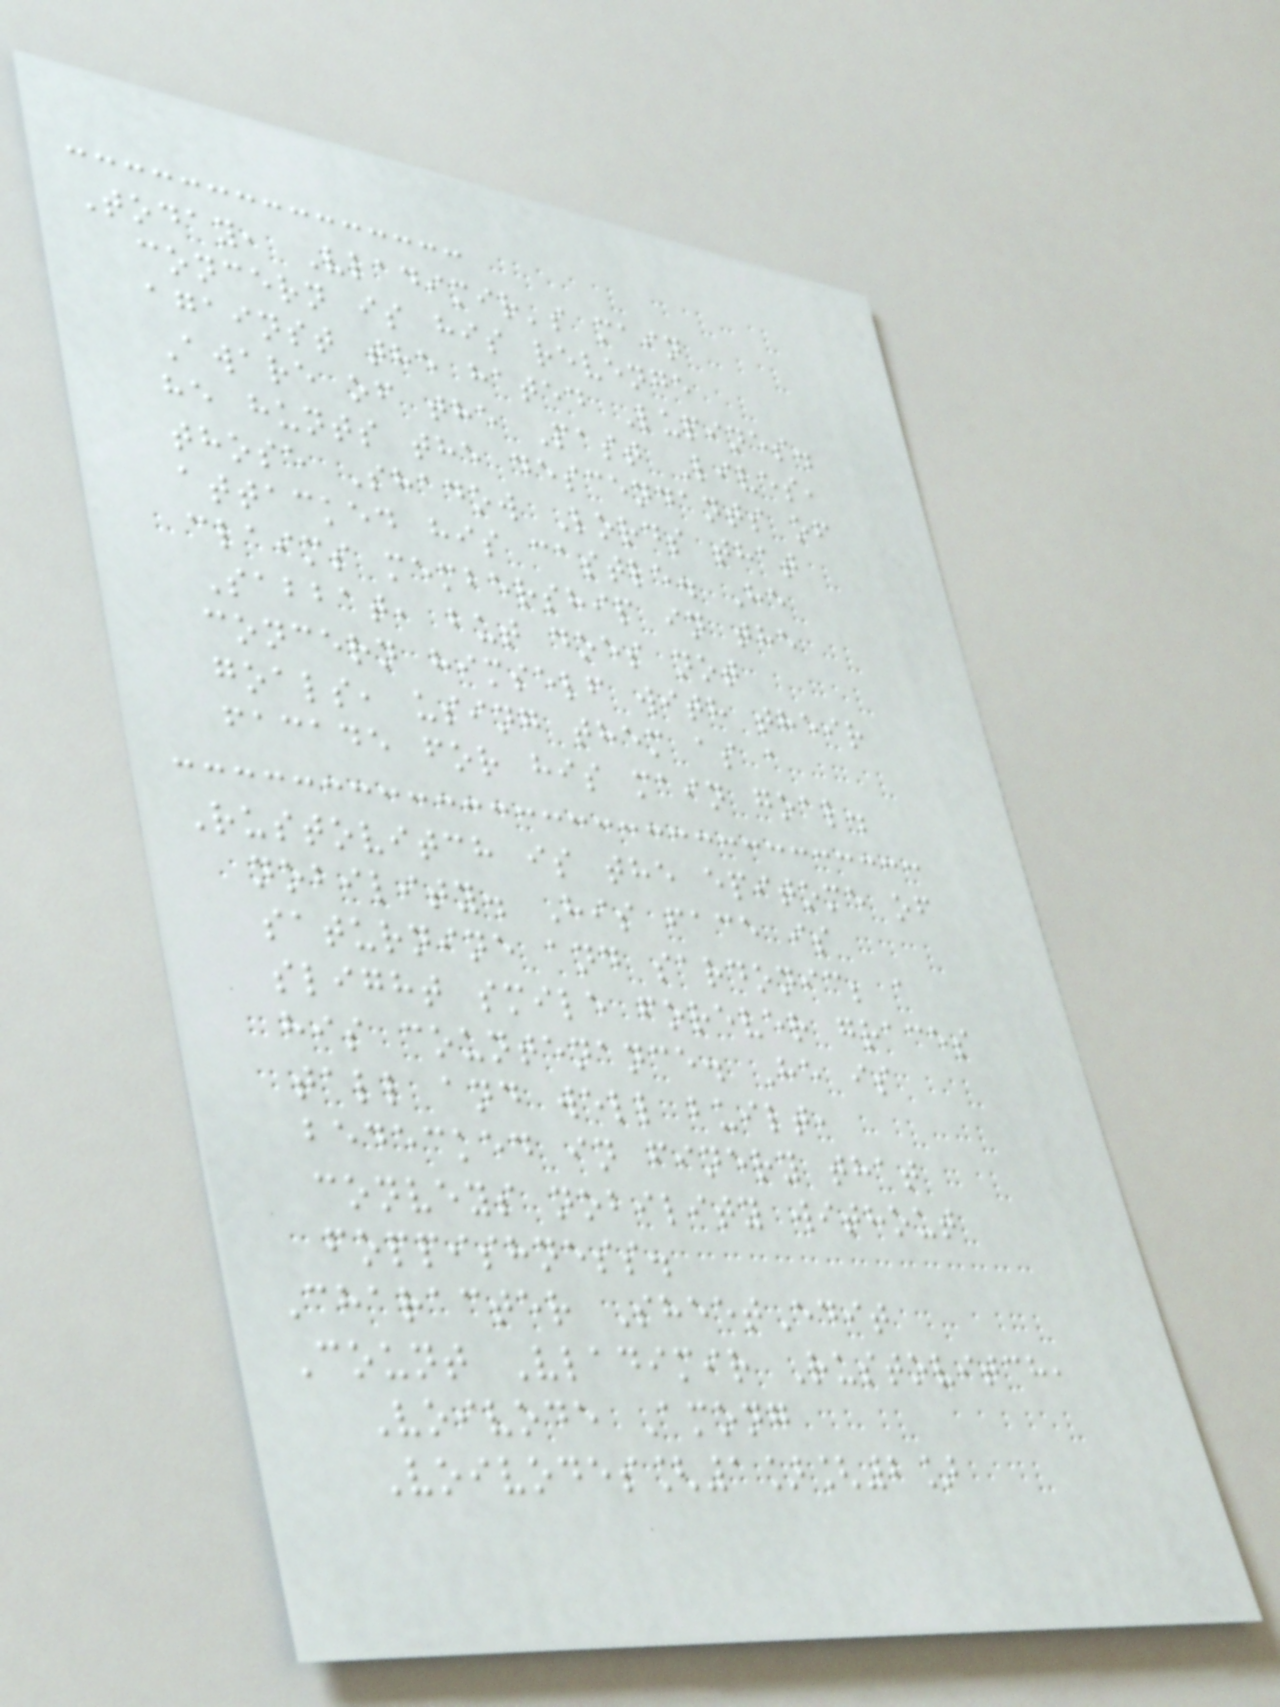Today, Vladimir's main
concern is his revenge
against the hated Lupines.
Aware of the Past Lives,
he hunts the descendants of
those Shadow Lords that
attacked his castle. He
claims membership in the
Sabbat, but does not
concern himself with their
goals, using them as a
facade for his main goal.
Rustovitch is the epitome of
nobility. His face is
saturnine and sardonic; a
slight smile forever graces
his countenance. He is
tall and well built,
bedecked in finery that
conveys nobility without
foppishness.
Character SheetEdit
Count Vladimir Rustovitch,
Voivode Among
Voivodes[1][2]
